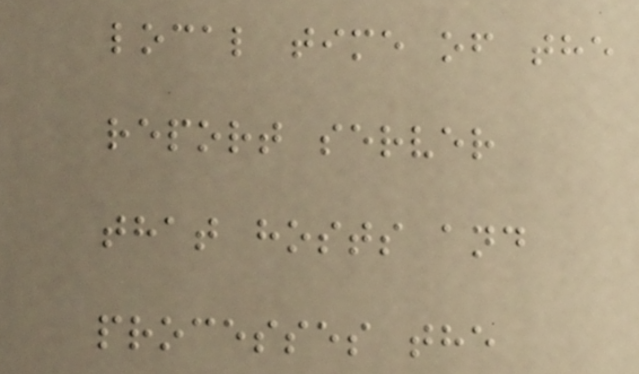local time of the
report server
that hosts and
processes the
